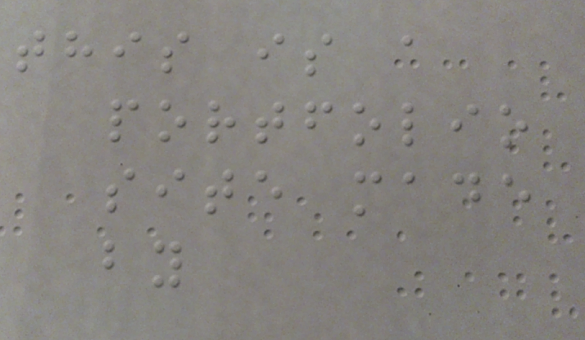this is a
portfolio
site made
by
